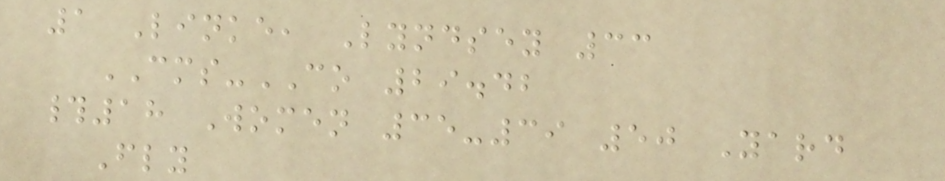1 Linke, Lyndsey 33
CMS-CO 29.42
#18 Women 35-39 50 Yard
Fly
